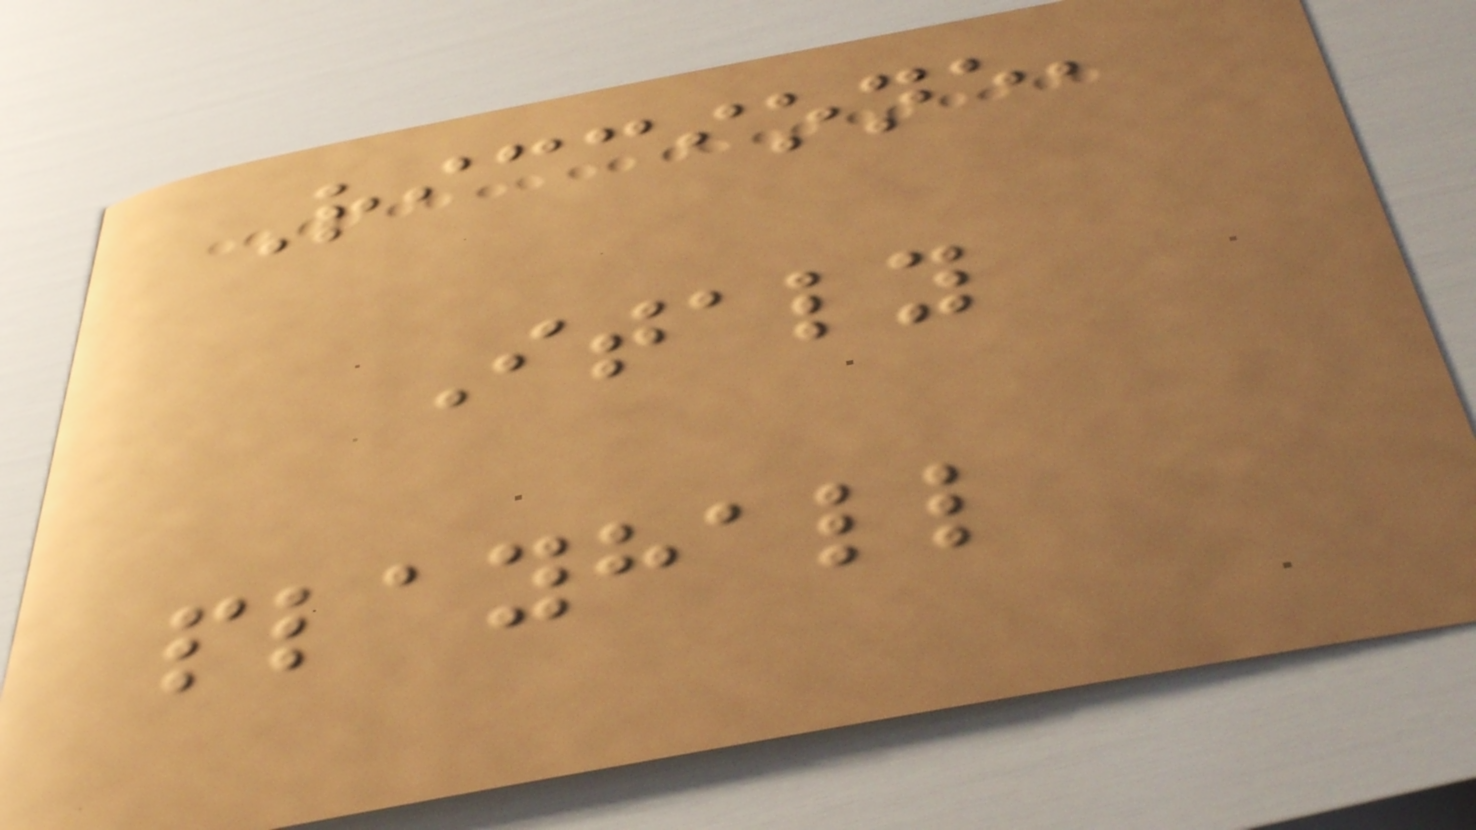Riccione,
Italy
playhall
